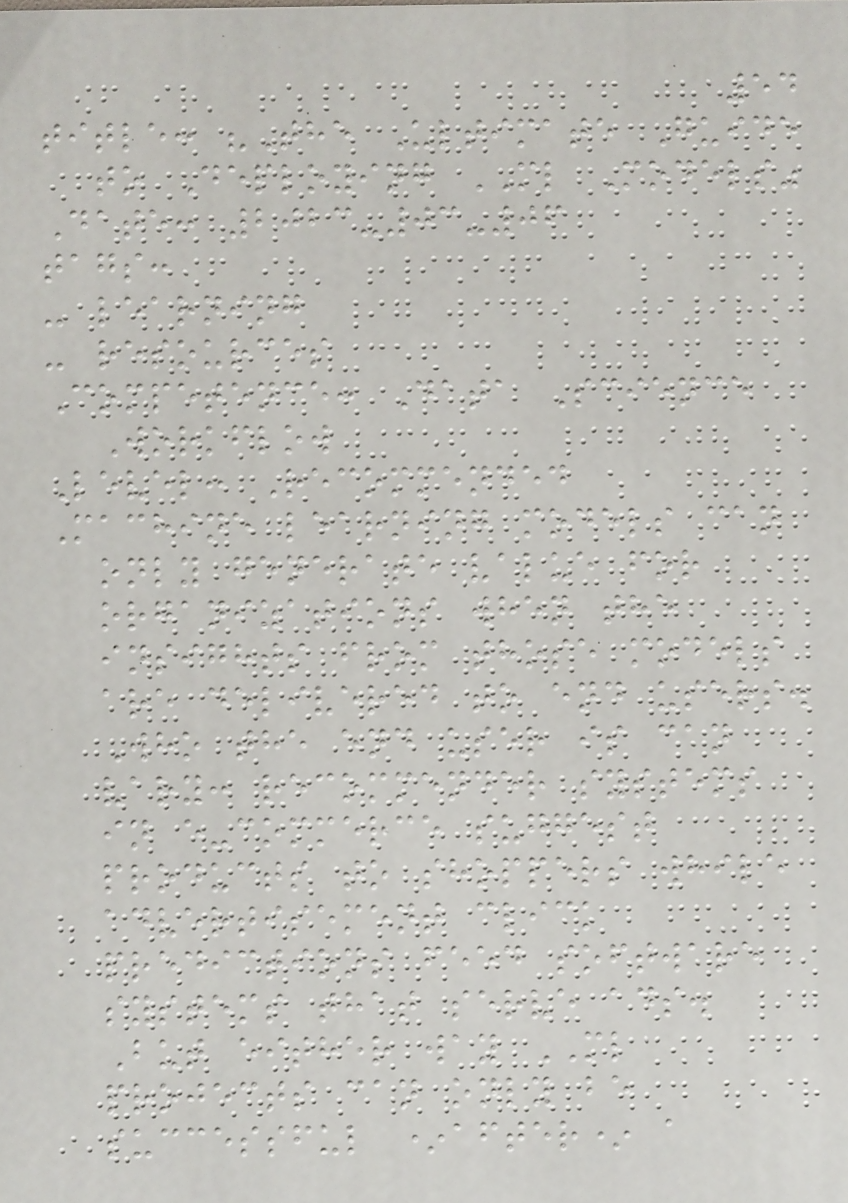54
title: "The Ultimate Guide
to Deploying ML Models"
Date: 2023-03-06
tags:
- learning
- resources
Competence: Data Science
Workflow
Level: Recommended
Machine learning models can
only generate value for
organizations when the
insights from those models
are delivered to end users.
Who the end user is can
vary: recommender systems
in e-commerce suggest
products to shoppers while
advertisement click
predictions feed software
systems that serve ads.
But either way ML
projects can only be
successful *after* a
